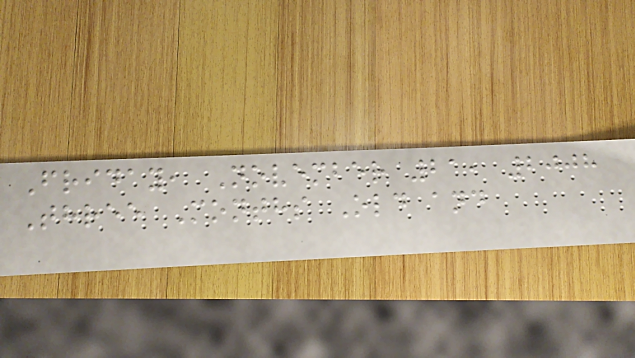Friday, November 21, 2008
Three Months Old and
